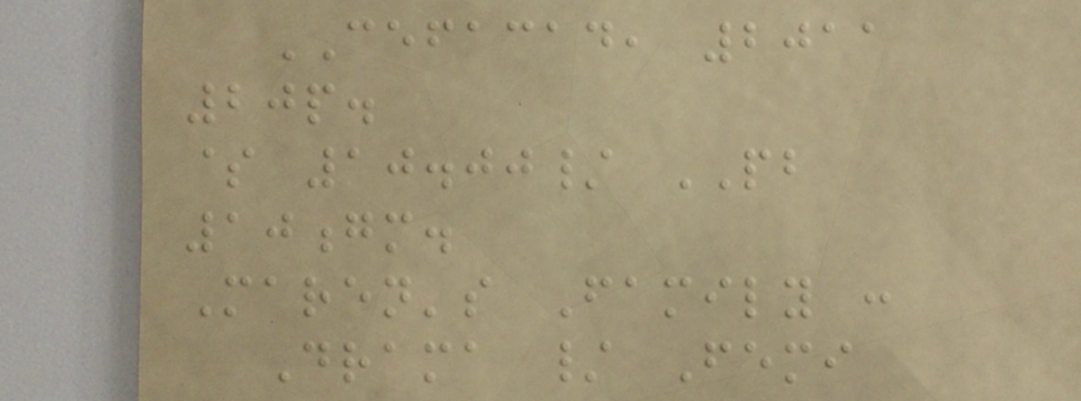CEFACAD, 2011
20p.
$ 10.00/ PB
10gm.
Maren's Family :
Drama / Femi
